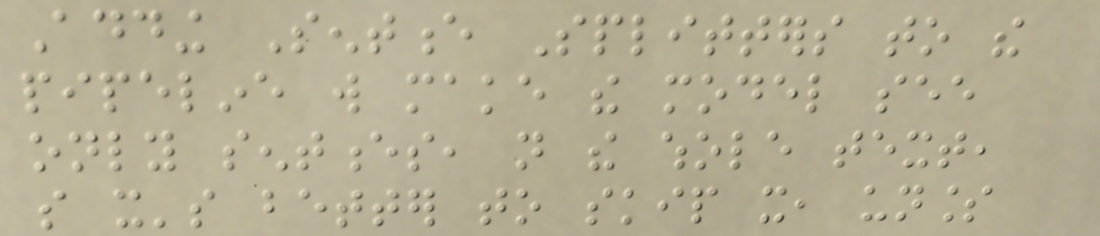Adding Sentence Splitters to the
pipeline will make the model see
only sentences, not the whole text,
so it's better to skip it, unless
